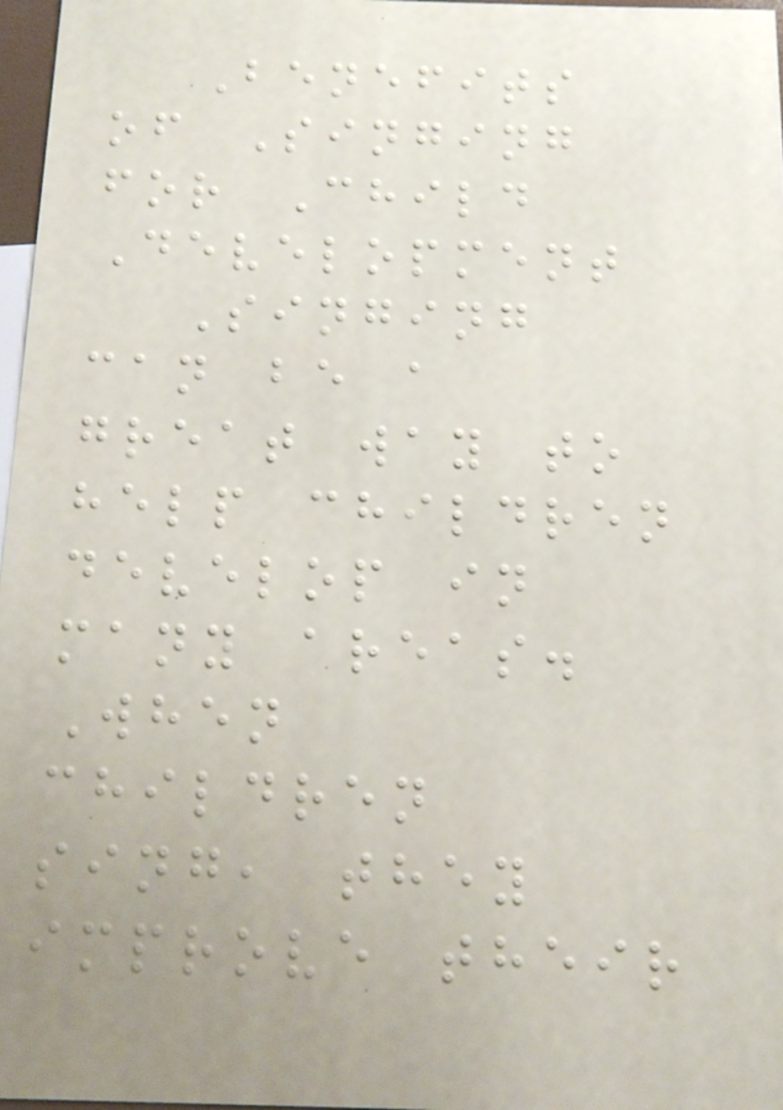Benefits
of Singing
for Child
Development
Singing
can be a
great way to
help children
develop in
many areas.
When
children
sing, they
improve their
